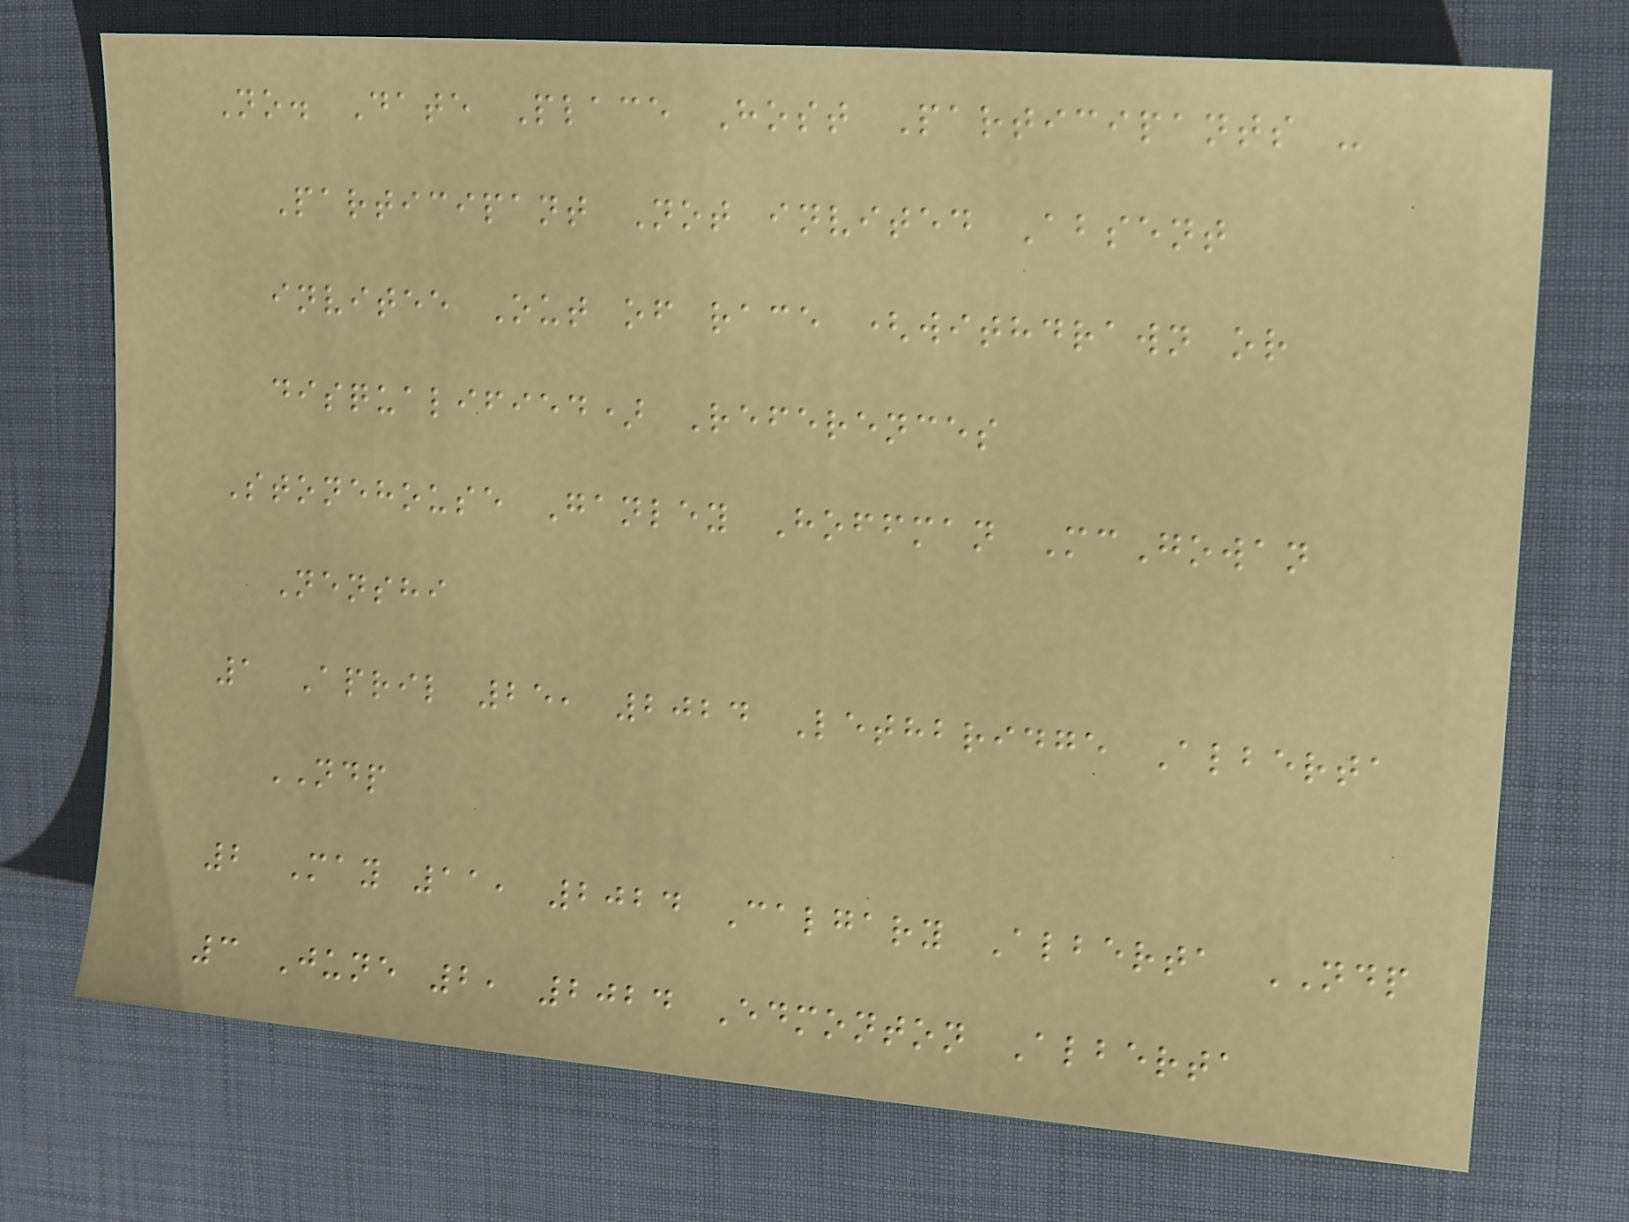No. Date Place Host Participants -
Participant Not invited Absent
invitee Out of race (withdrawn or
disqualified) References
Stonehouse Ganley Hoffman McGowan
Nenshi
1 April 25, 2024 Lethbridge Alberta
NDP
2 May 11, 2024 Calgary Alberta NDP
3 June 2, 2024 Edmonton Alberta
